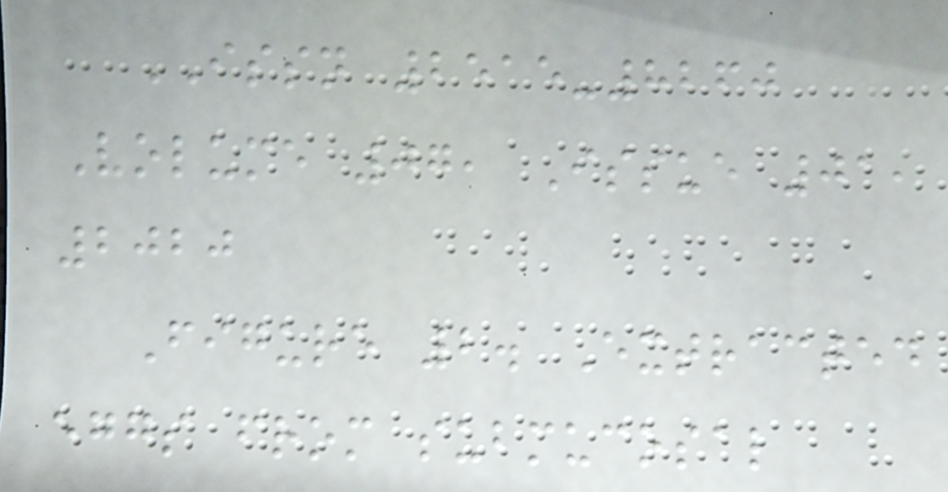ISSN 2515-8260
Volume 07, Issue 01,
2020
Figure 2. Extracted
eggs from submucosal
